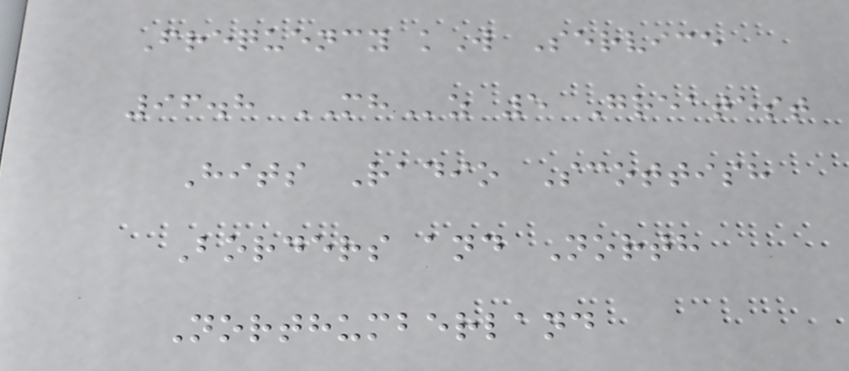Frequency kW Service
96.8 MHz 5 Greatest
Hits Radio Scottish
Borders and North
Northumberland
